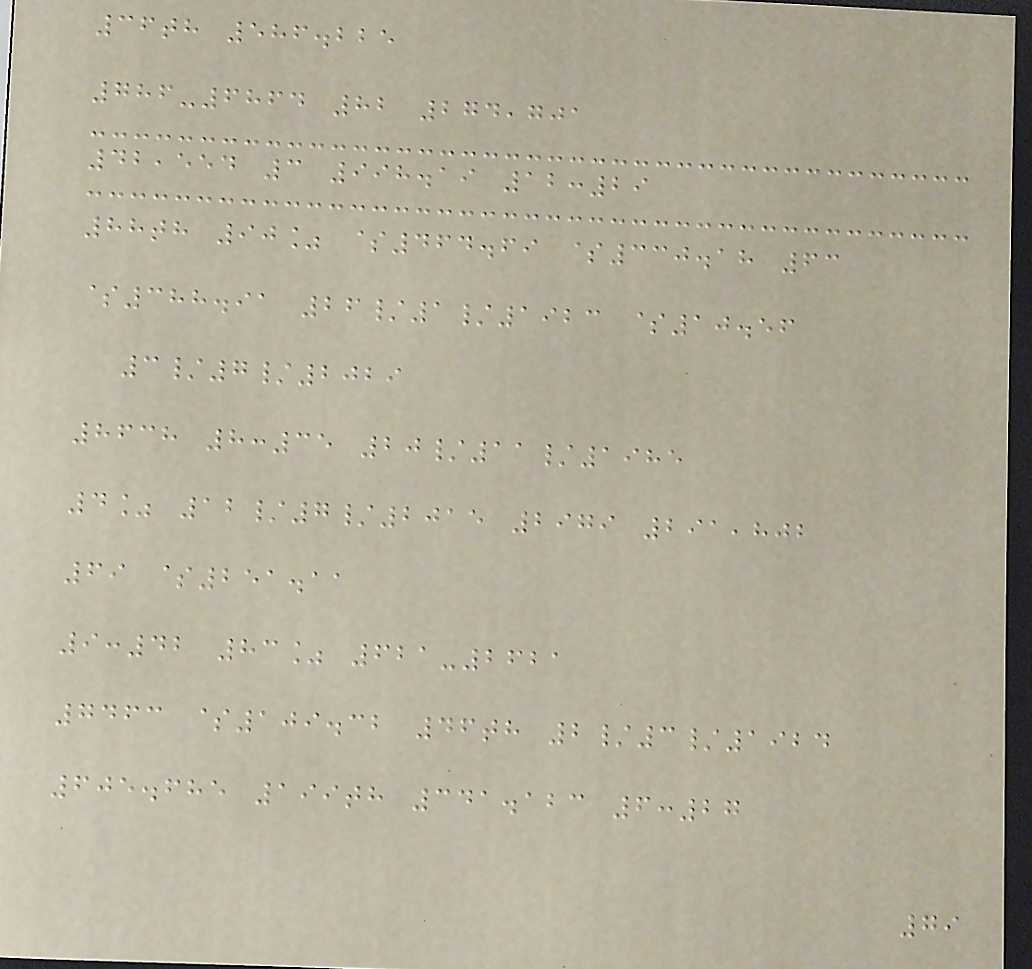36th 586.225
786-6864 82 274,701
42,554 3 998.19 12:29
88th 90% $464.69 $330.18 63
$388.91 26/1/1923 $10.56
3/7/2029
8638 8:35 20/11/1985
4% 12/7/2015 2979 291,802
69 $251.11
9:42 83% 621-2621
7463 $109.32 46th 2/3/1924
605.685 199th 341.123 6:27
79
